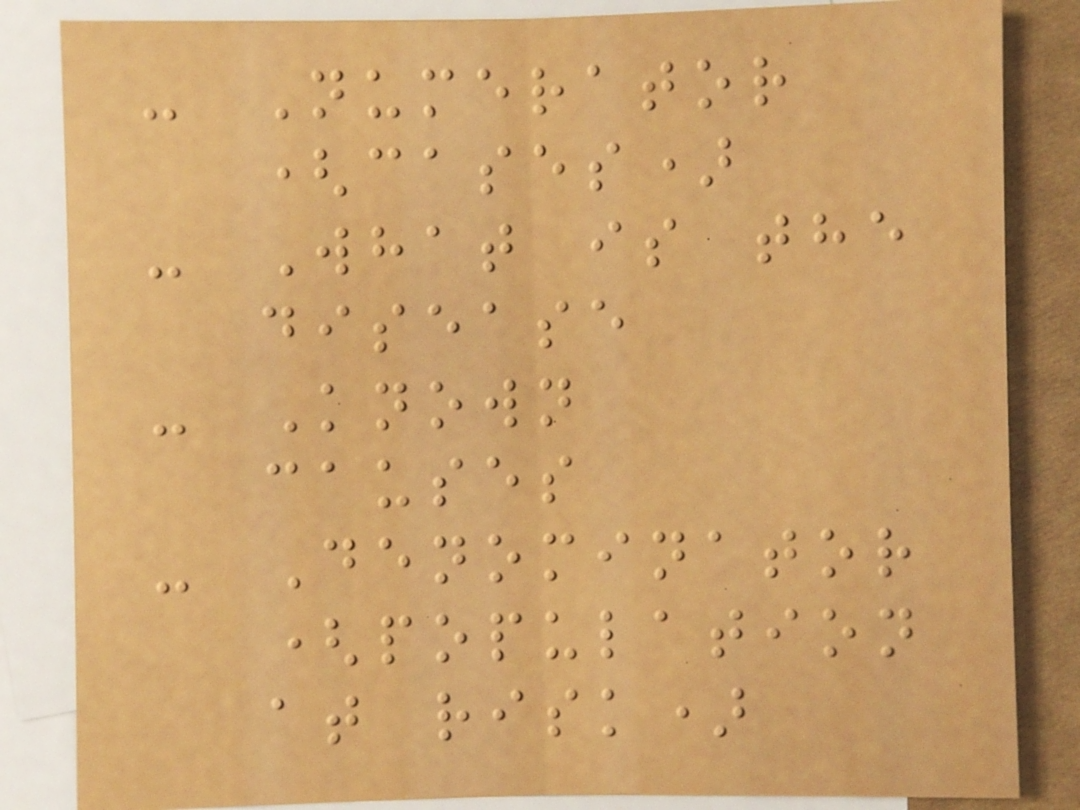- Numerator
(cases)
- What is the
disease
- Known
causes
- Denominator
(population
at risk)
